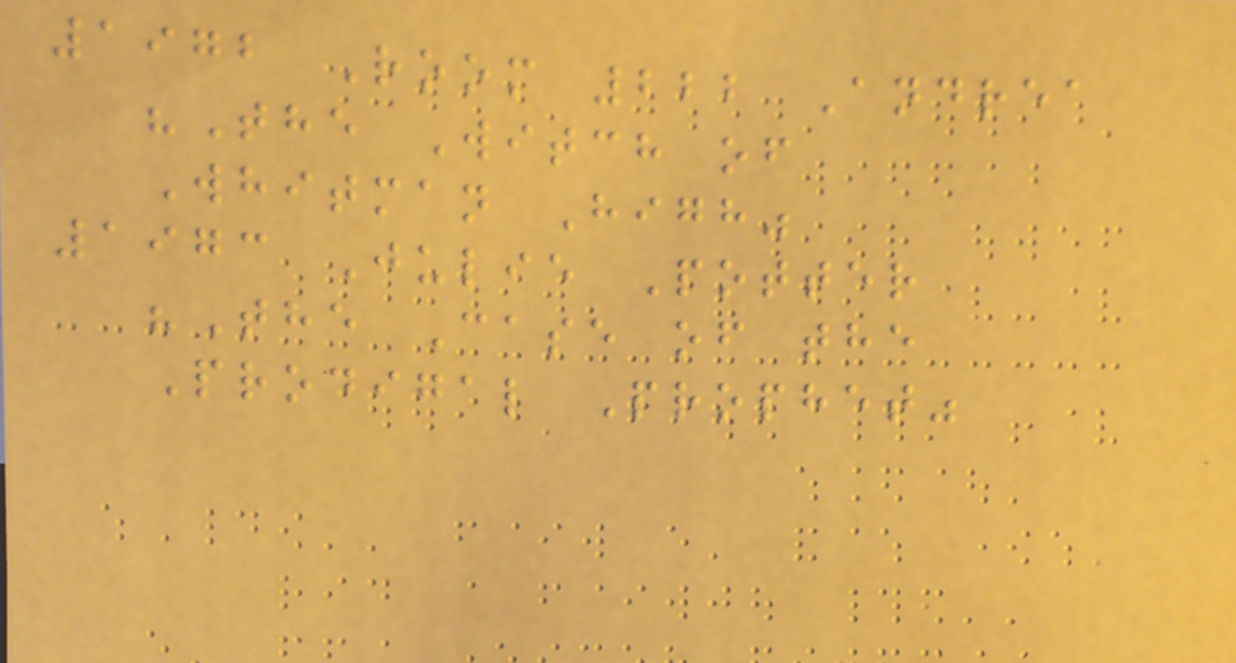1972 Room 222 Andrea
"The Witch of
Whitman High"
1973 Julie Potter
"The Case of the
Prodigal Prophet"
